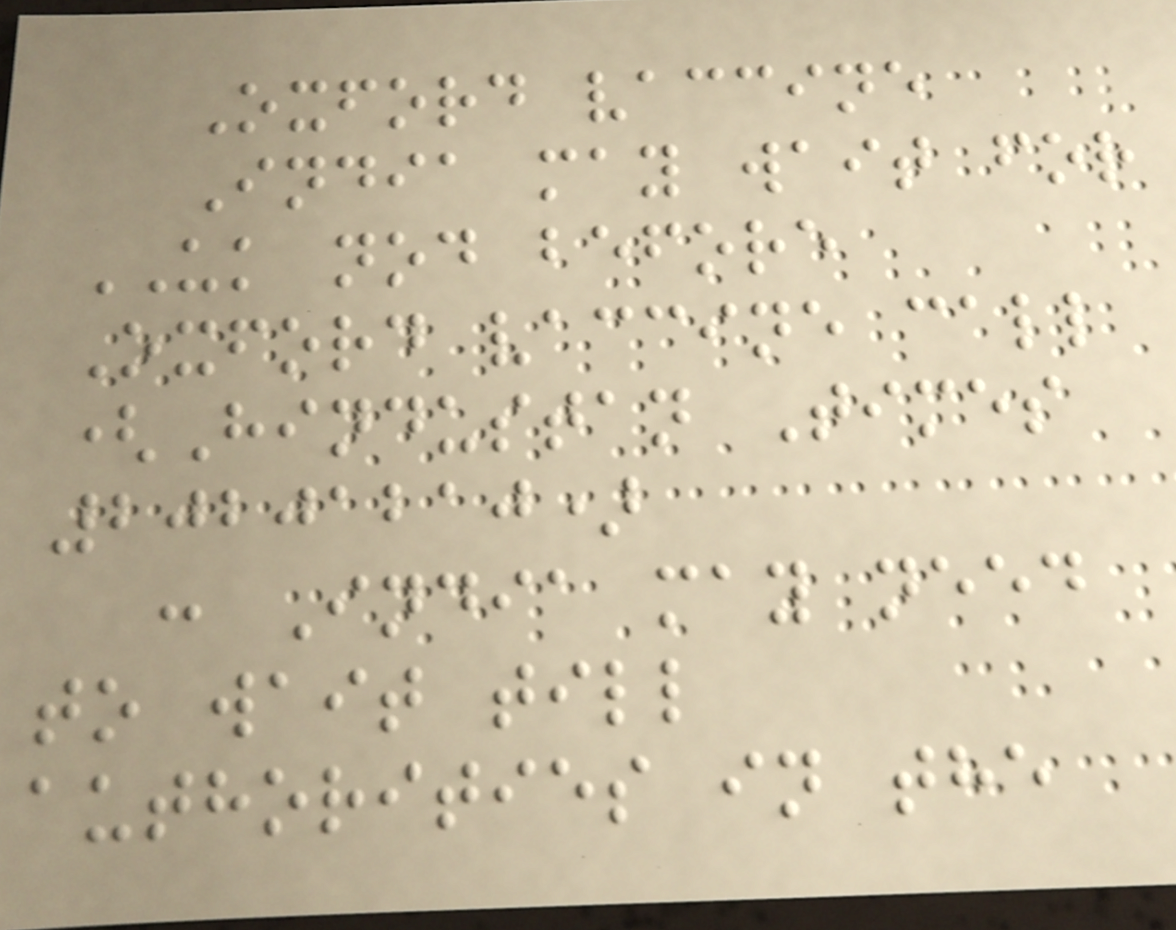Oxford vaccine
India may wait for
UK nod before
Oxford vaccine call
(Hindustan Times
20201210)
: India may need
to wait till
authorities in the
